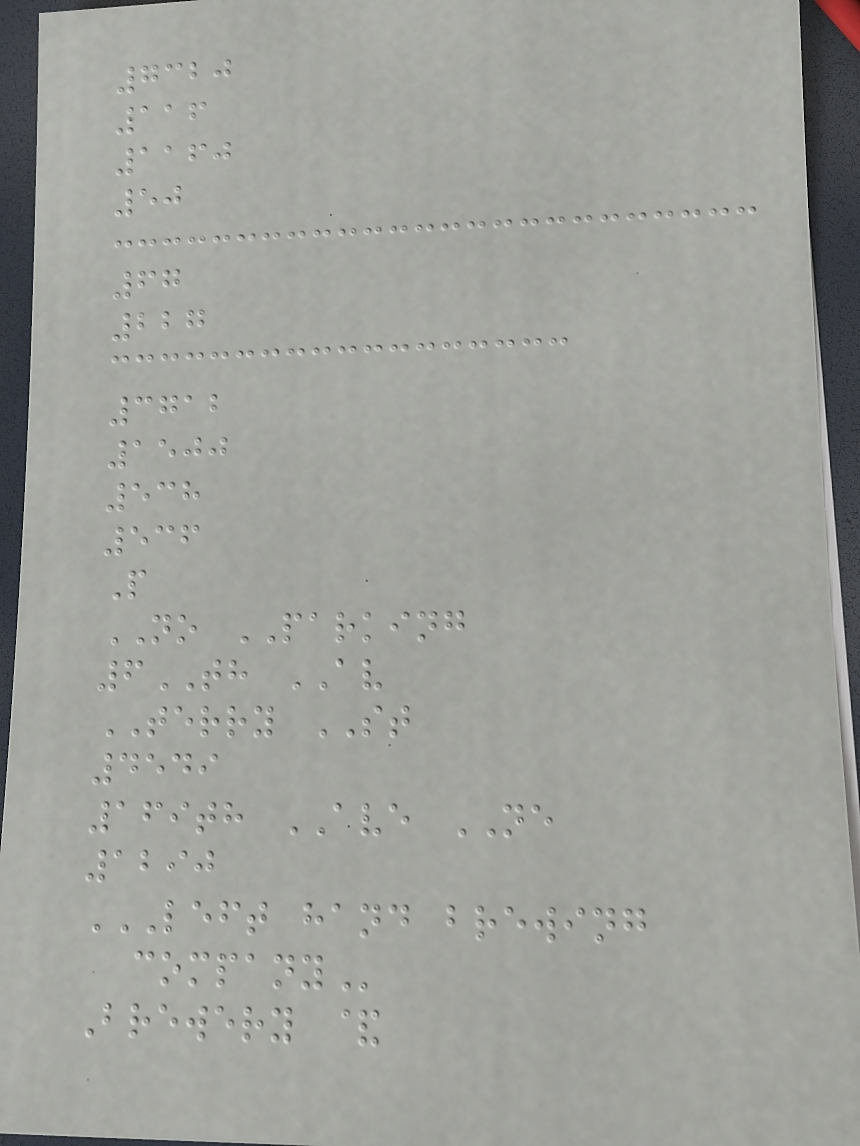7320
116
1160
50
67
227
3712
1500
538
536
P
NO PARKING
6TH AV
TERRY ST
4549
169th AVE NE
1290
LEFT HAND BREWING
COMPANY
Brewery &
